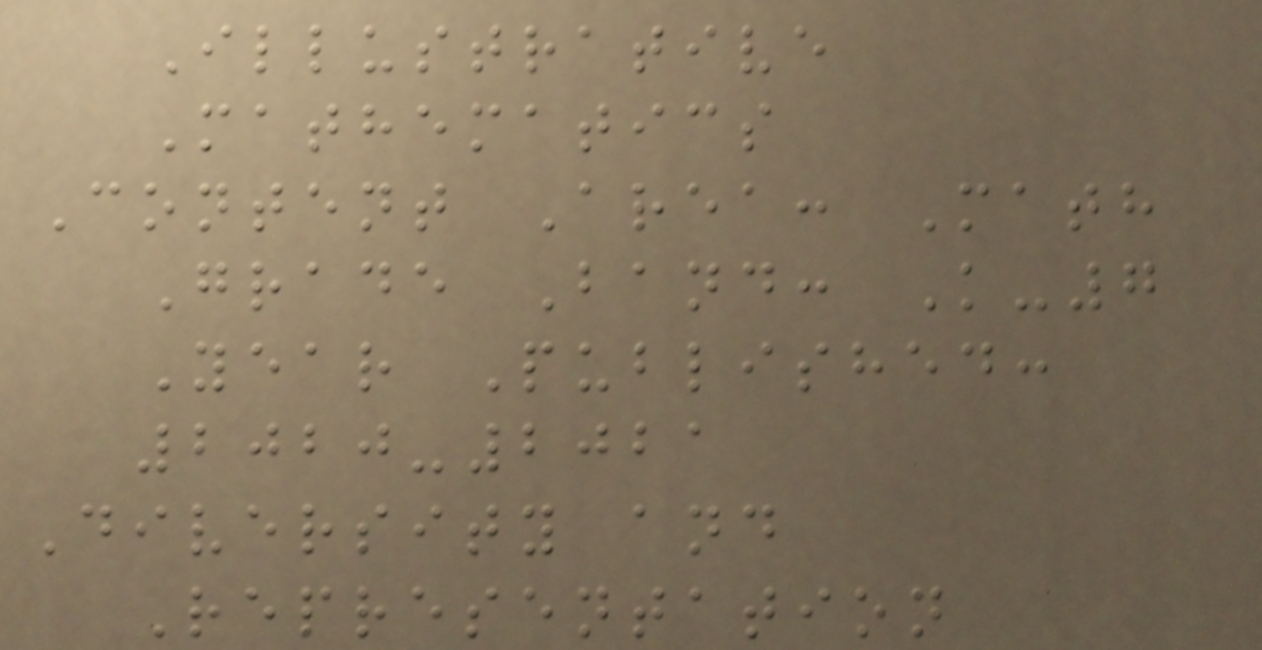Illustrative
Mathematics
Content Area: Math
Grade Band: K-7
Year Published:
2020-2021
Diversity and
Representation
